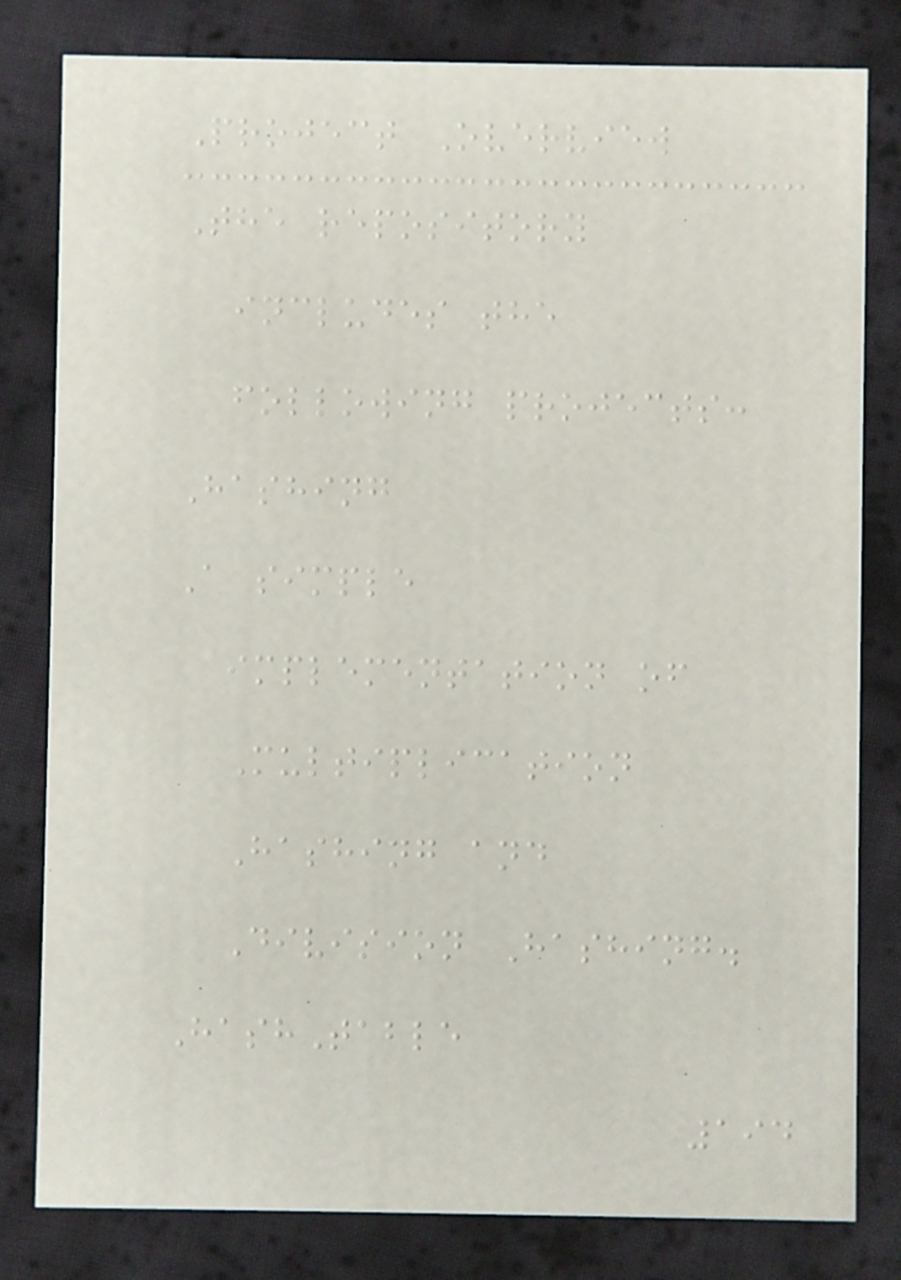Project Overview
The repository
includes the
following projects:
Hashing
A simple
implementation of
Multiplication
Hashing and
Division Hashing.
HashTable
194
